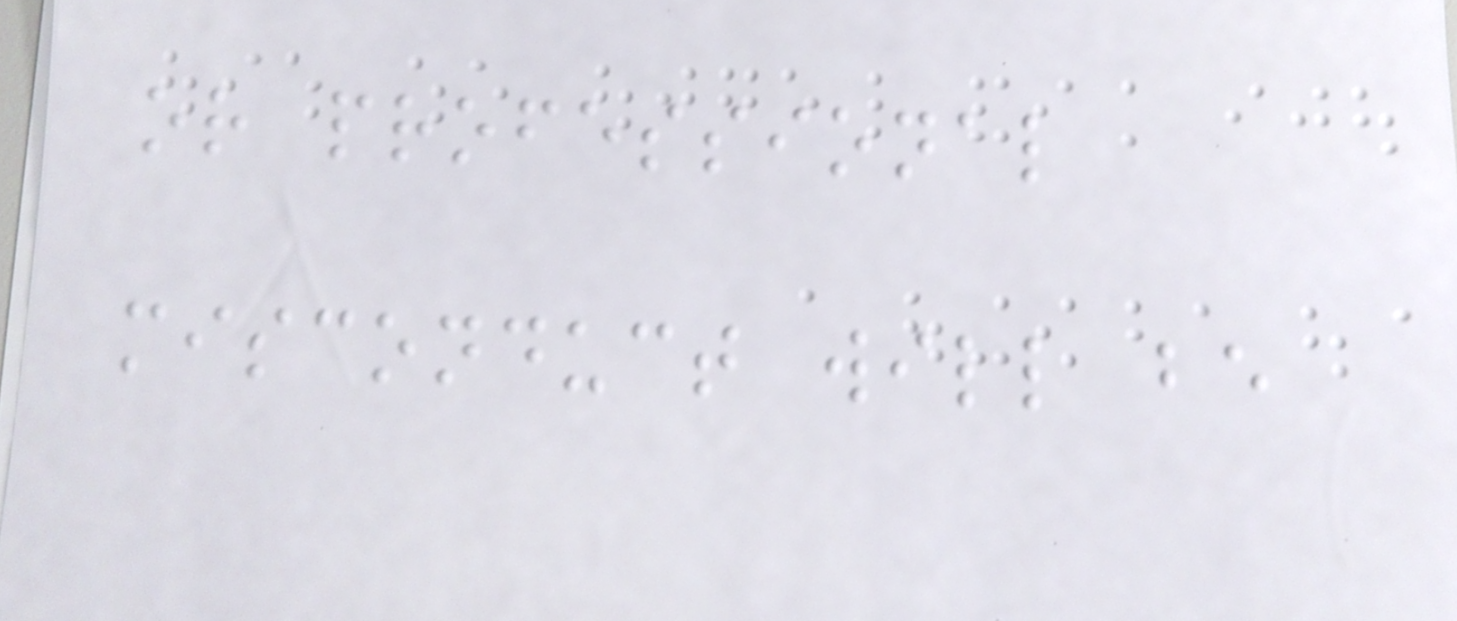or professional
misconduct will be
